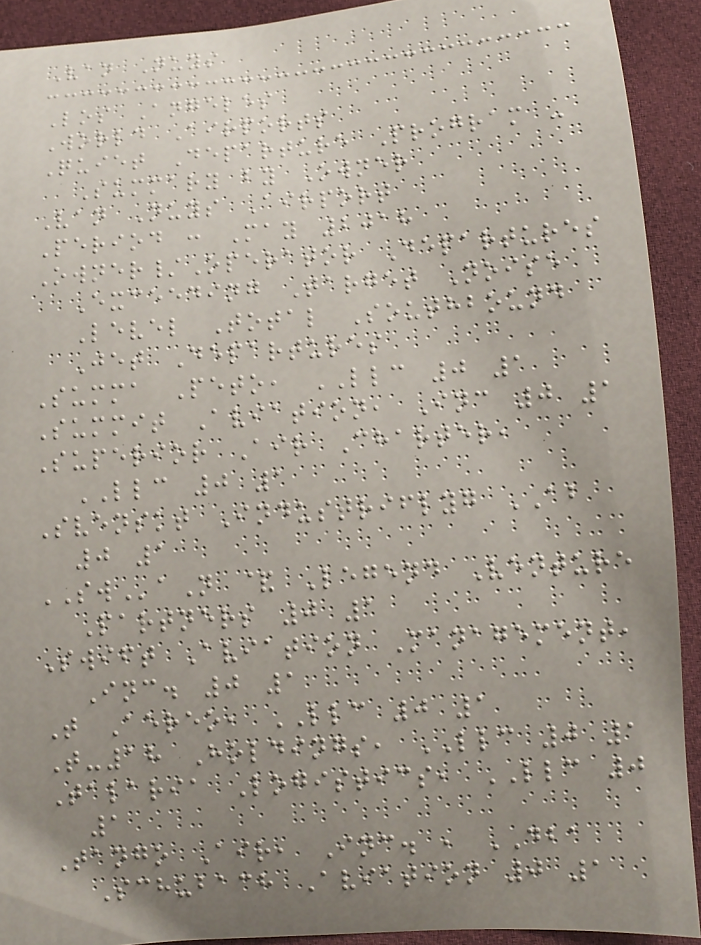Van Nuys
Los Angeles
World Airports
Quiet Departure Program -
Summary by Owner
Van Nuys Airport
Period : May 2018
Owner/Operator Departures
Exceeding Target Noise
Level Total Southbound
Jet Departures
Summa Peto, LLC 0 1
Summit Aviation, Inc 0 1
Superior Air Charter,
LLC 0 1
Svenskt Industriflyg AB
0 1
SWaN & Legend Venture
Partners 0 1
Swift Aviation Management,
Inc. 0 1
T Aereo, LLC 0 1
T-18 Holdings, LLC 0 1
Talaria Logistics, LLC 0
1
Tango Air, Inc. , DBA
Schubach Aviation 0 1
